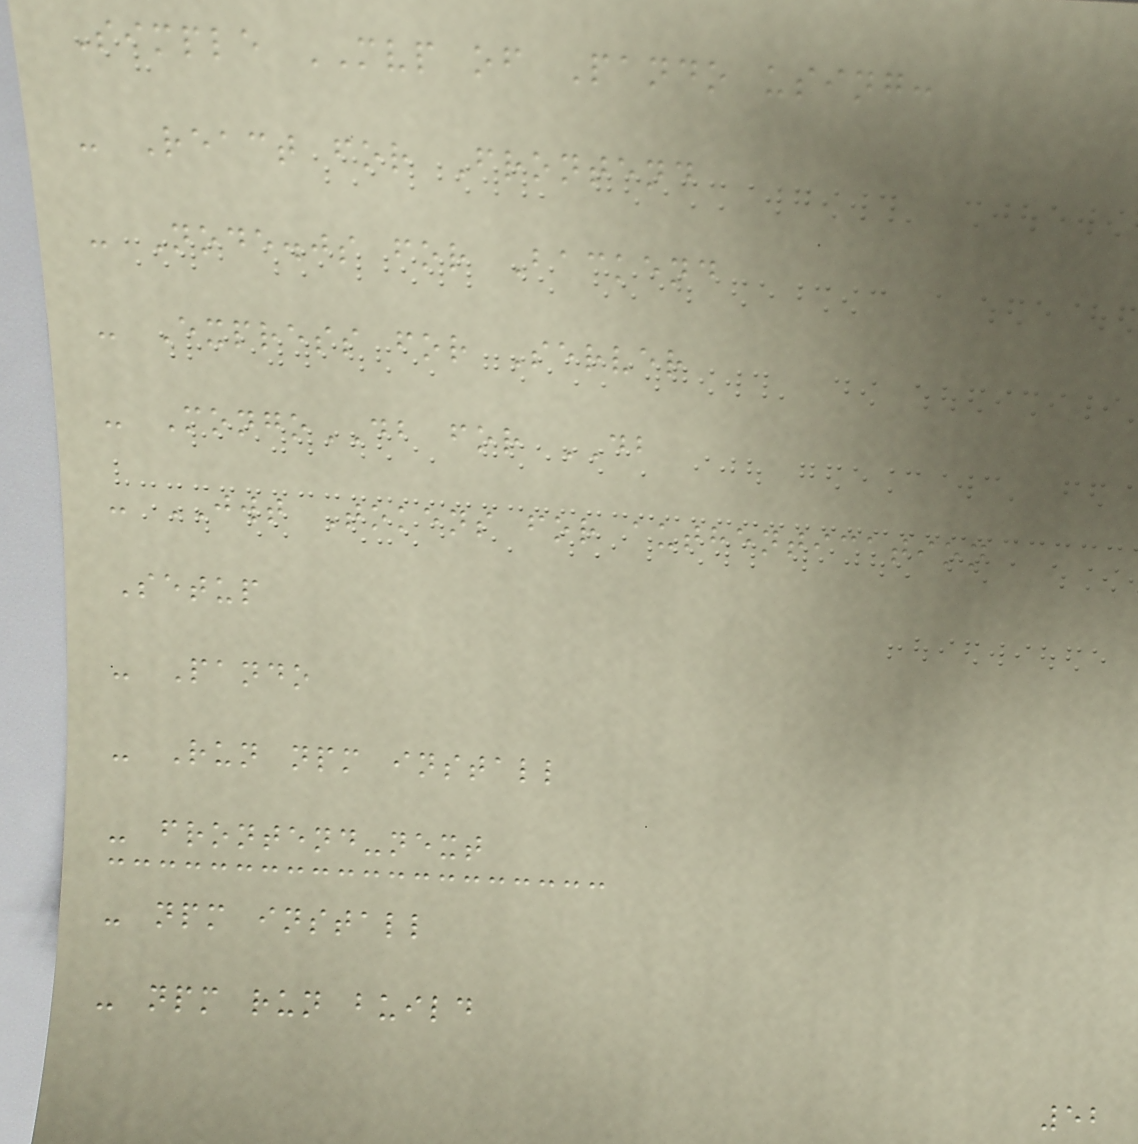Simple MVP of Pando using:
- React for Frontend
- Node.js for Backend
- Express for Server
- MongoDB for DB
- JWT Tokens for authentication
Setup
- Pando
- Run npm install
- frontend-next
- npm install
- npm run build
52
